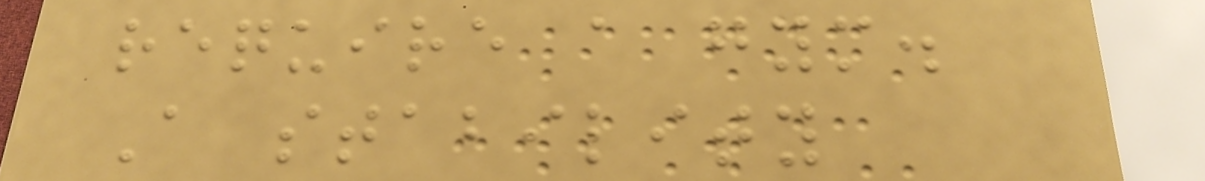require a gym.
A stability
